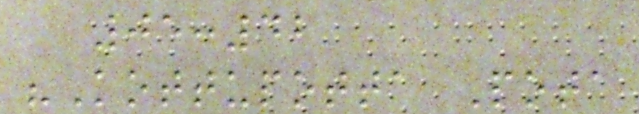05:42
"Kottupotta Pota
